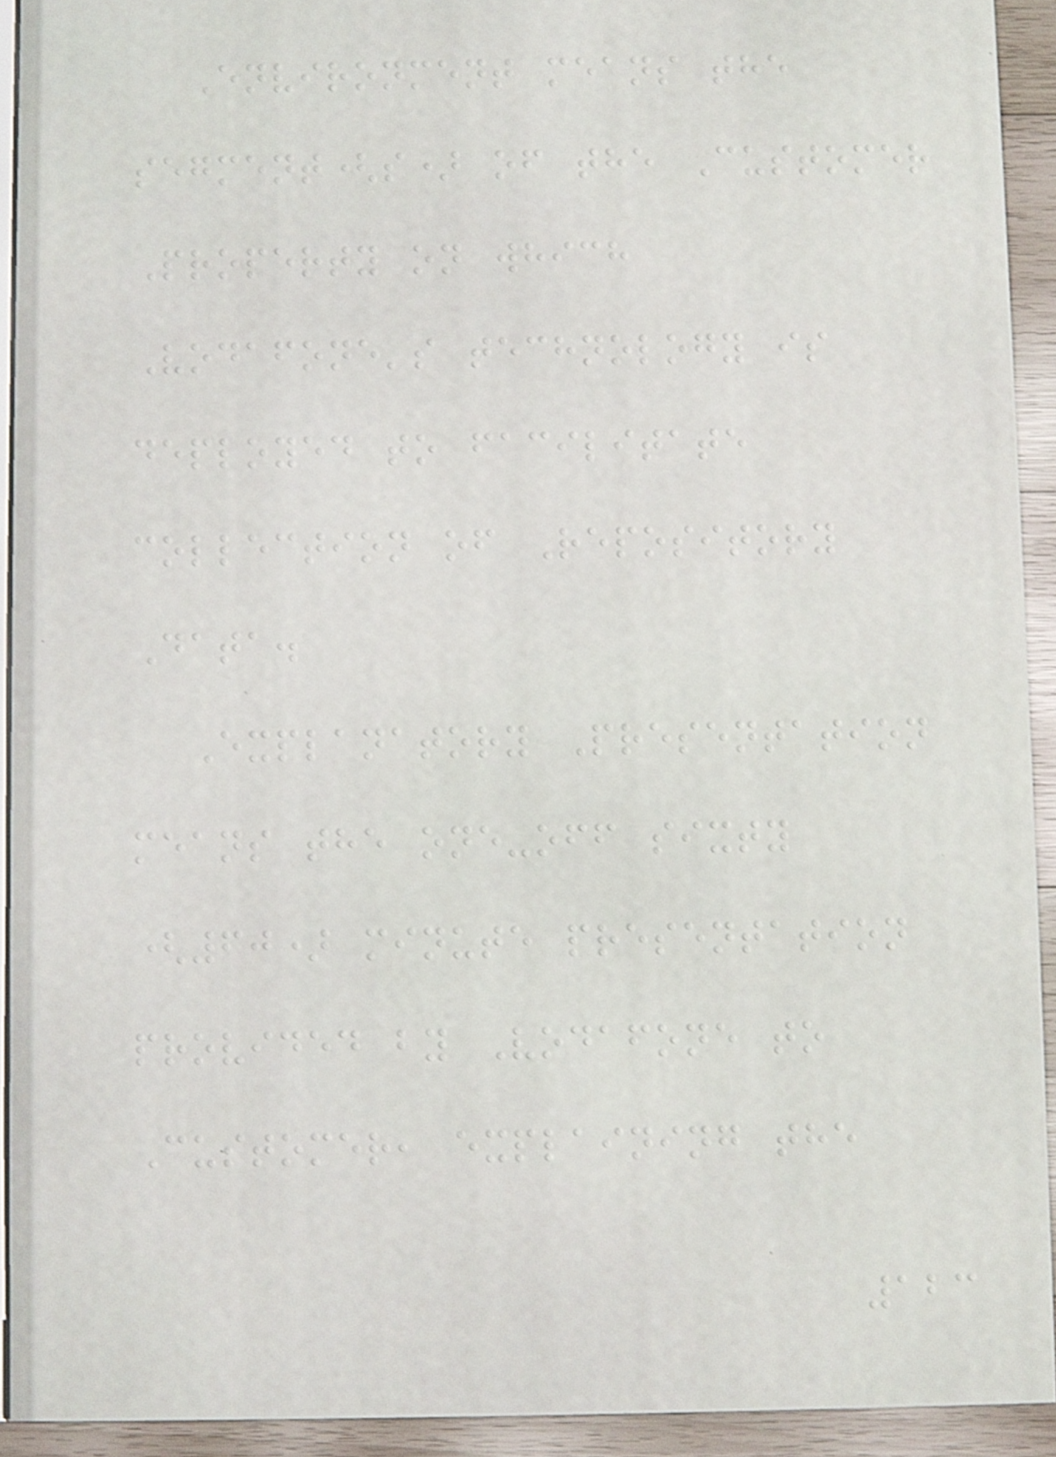Environment means the
segment(s) of the Customer
Property on which
Vodafone's technology is
deployed to facilitate
collection of Repository
Data.
Explanatory Presentation
means the one-off sixty
(60) minute presentation
provided by Vodafone to
Customer, explaining the
123
